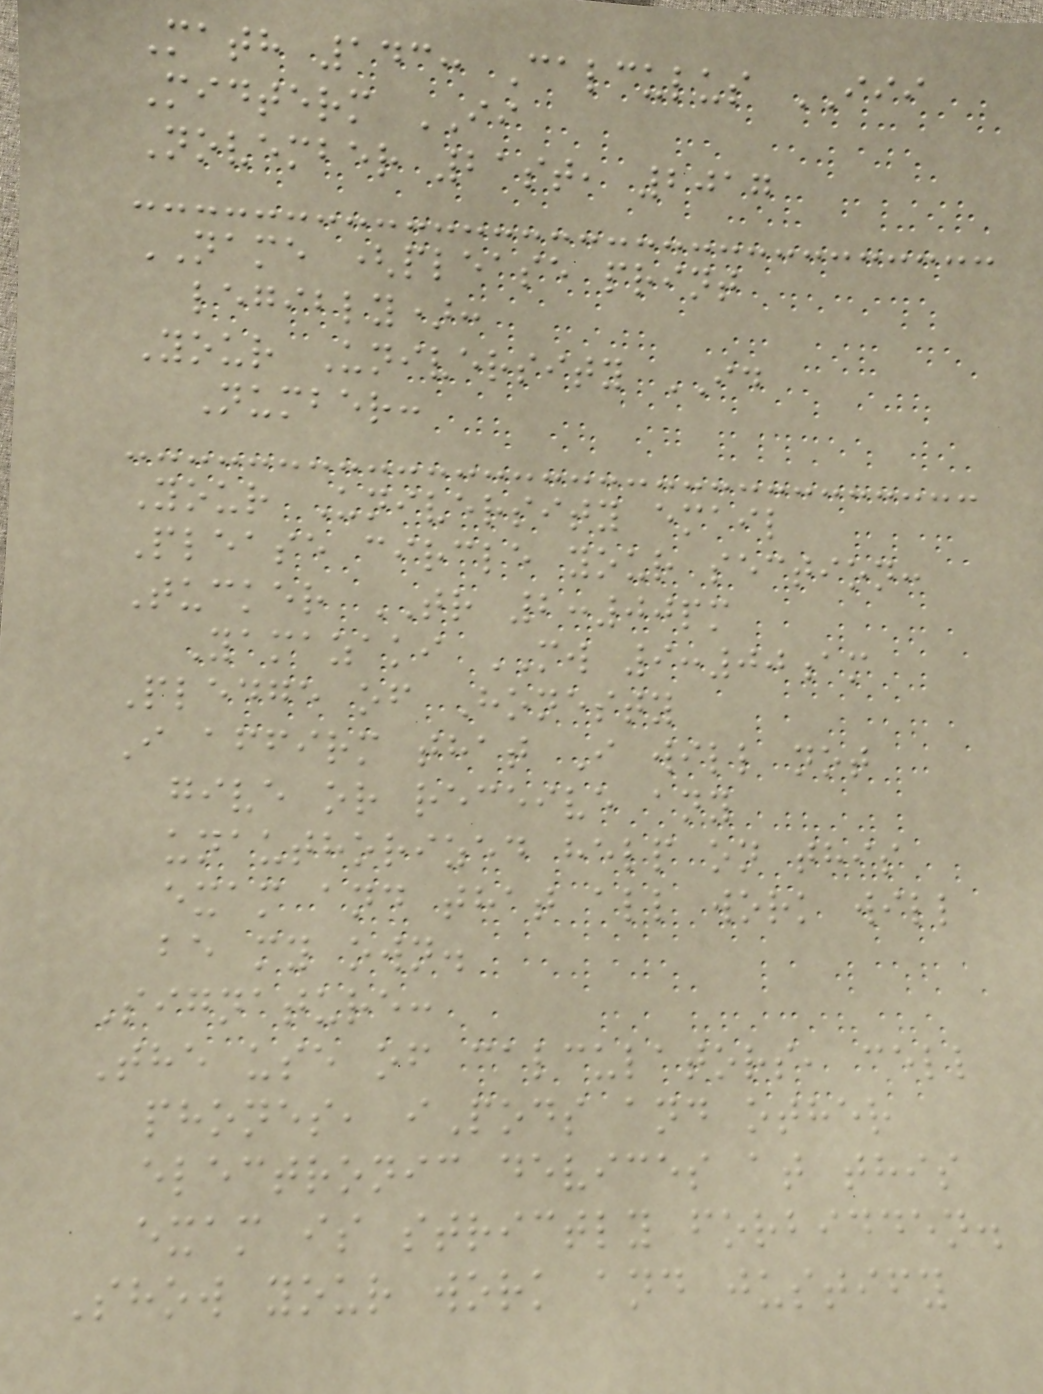Math 143: Calculus III
Midterm II
November 21st, 2017
NAME (please print
legibly):
Your University ID
Number:
Your University email
Please circle your section:
Tucker TR 2:00pm
Yamazaki MW 9:00am
Pledge of Honesty
I affirm that I will not
give or receive any
unauthorized help on this
exam and that all work will
be my own.
Signature:
The use of calculators, cell
phones, iPods and other
electronic devices at this
exam is strictly forbidden.
Show your work and justify
